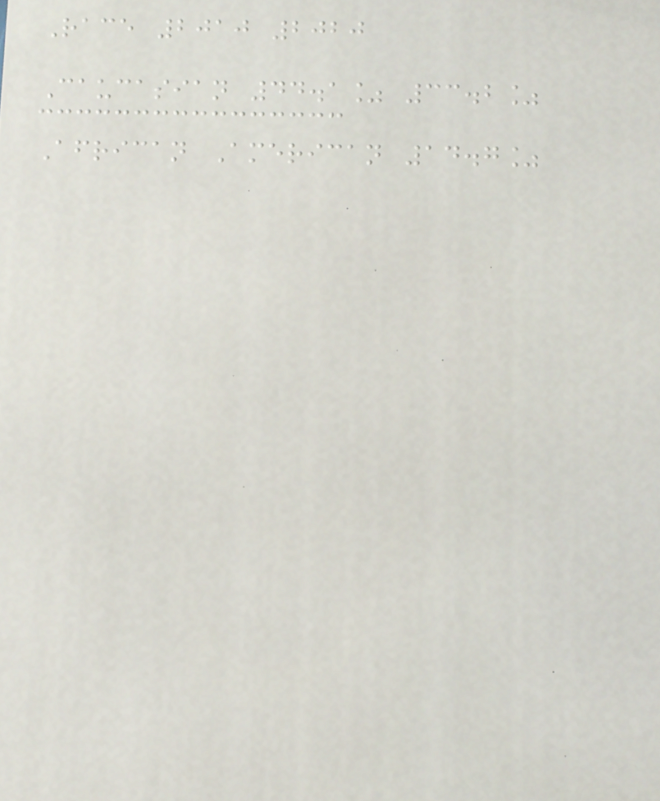Race 2010 2020
Caucasian 44.1% 33.2%
African American 14.7%
